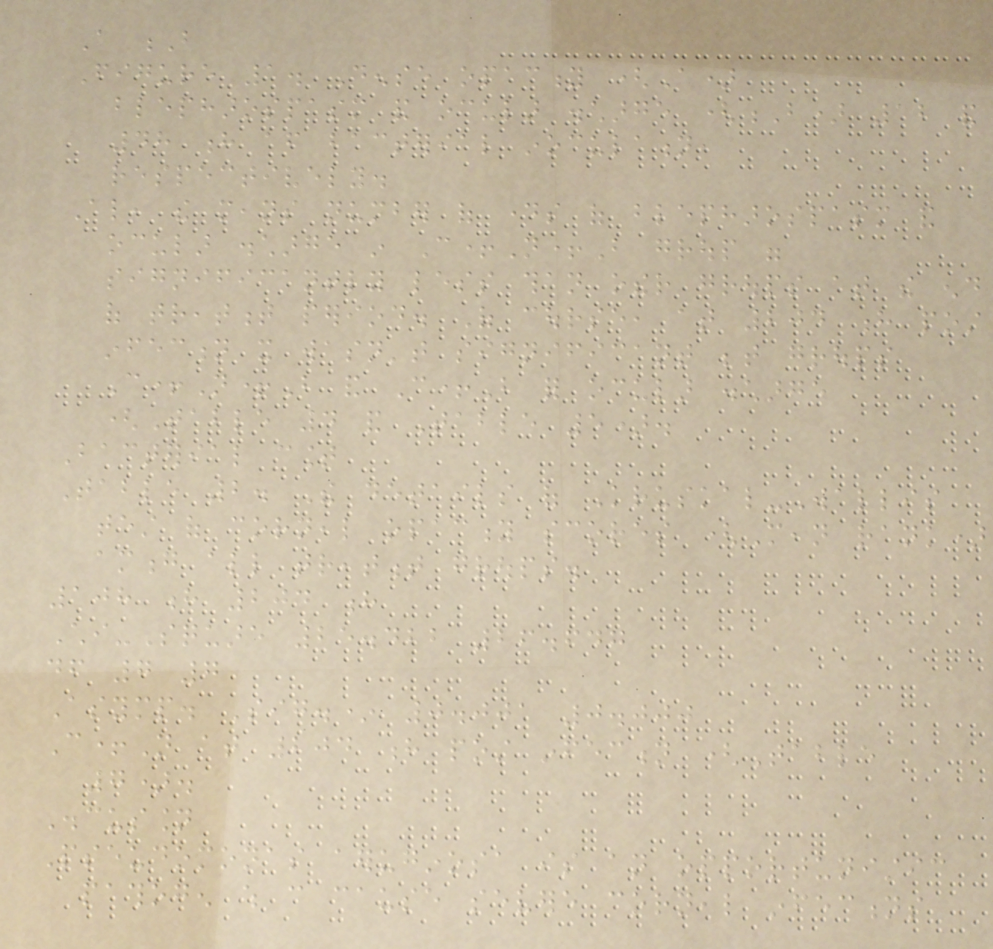A B
Figure 1. Dense opacity (A)
blepharospasm and ocular discharge (B) 12 and
48 h after bacterial inoculation,
respectively.
Also, the means number of days of blepharospasm and
ocular discharge in C+N+B group were
significantly less than other groups at the end
of treatment period. Of course, at 204 h post
infection it wasn't significant between groups
C+N+B and C+B for ocular discharge
(Table 4 and Table 5).
Bacterial count
Table 2. The details of Kruskal-Wallis
test of corneal opacity scores (Mean rank)
among all treatment groups.
108 h 204 h
Chi-Square 25.422 26.647
df 7 7
Asymp. Sig.* 0.001 0.000
C+N at 204 h post infection (Table
7).
Discussion
Pseudomonas aeruginosa is an opportunistic
pathogen which can cause severe corneal infections
